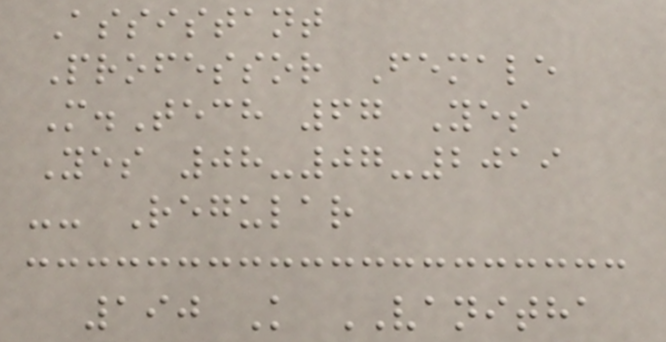Assistant
Professor Female
M.Tech 67 Yes
Yes 08-07-2019
-- Regular
190 K VANITHA
